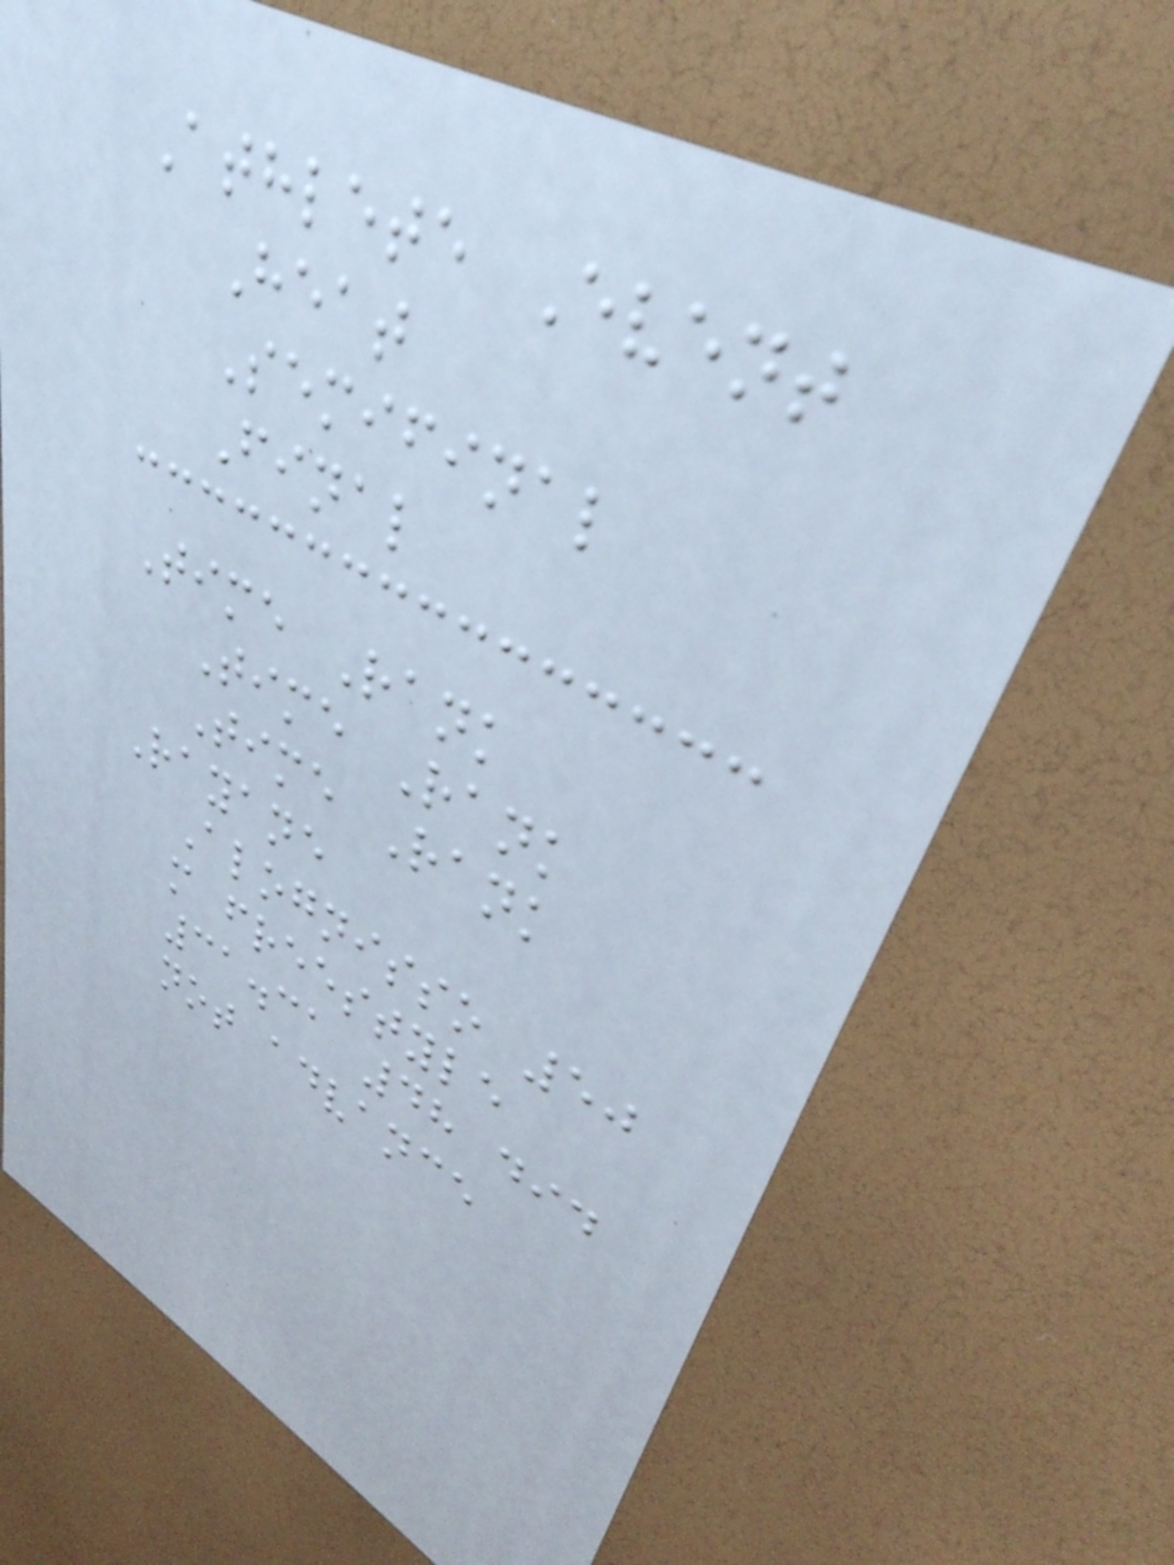Athlete Event
Heat
Semifinal
Final
Time Rank
Time Rank
Time Rank
Rayane
Alognisso 50
m freestyle
31.31 48 did
not advance
